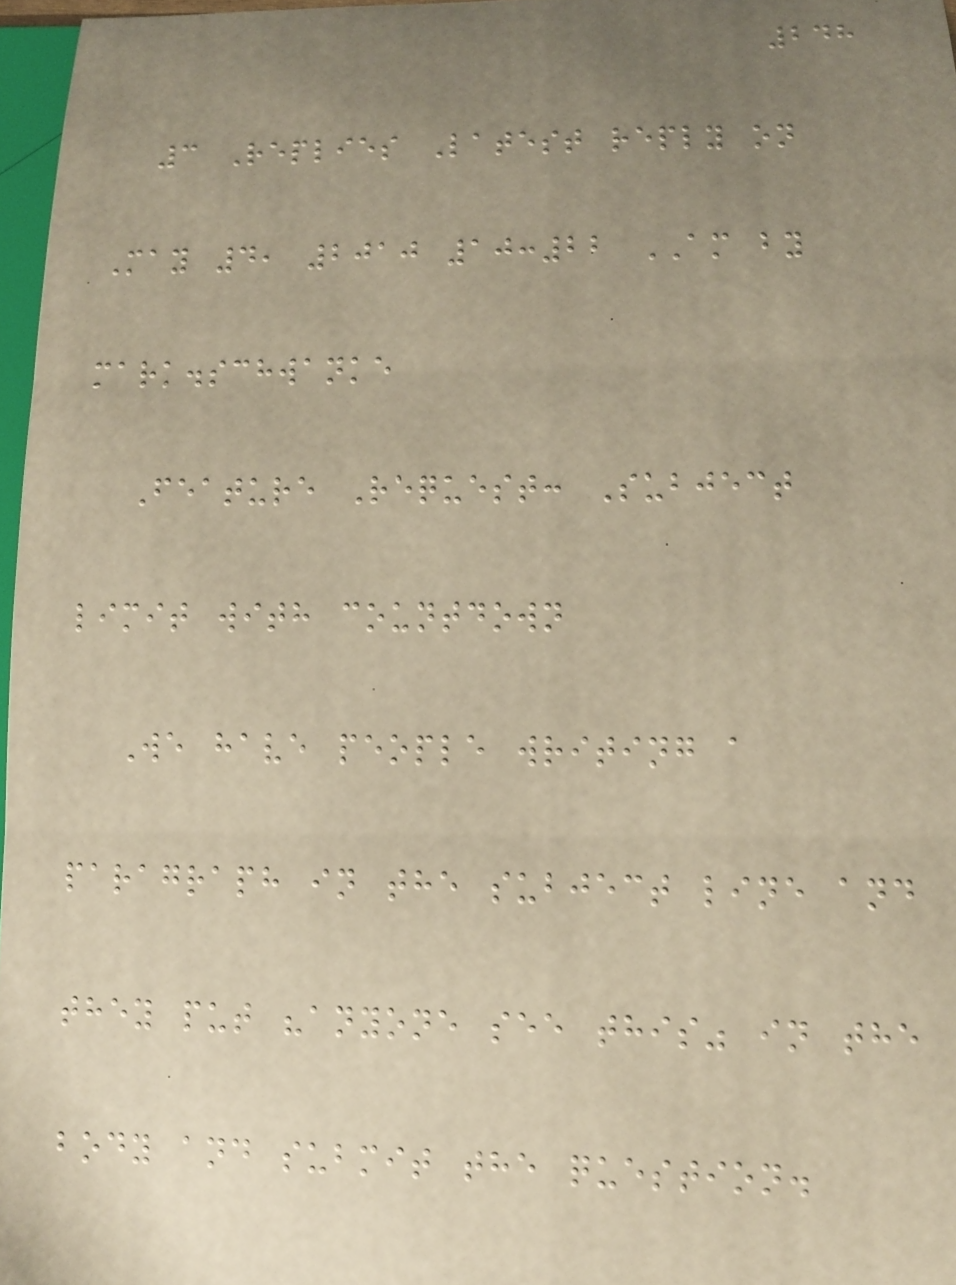248
3 Replies Latest reply on
May 4, 2010 10:22 AM by
mark.schwanke
Feature Request: Subject
limit with countdown
We have people writing a
paragraph in the subject line and
they put "anyone see this" in the
body and submit the question.
